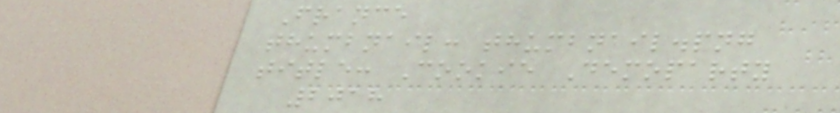France
thumbnail: thumbnail.png
title: Cookie Demoparty
2018
